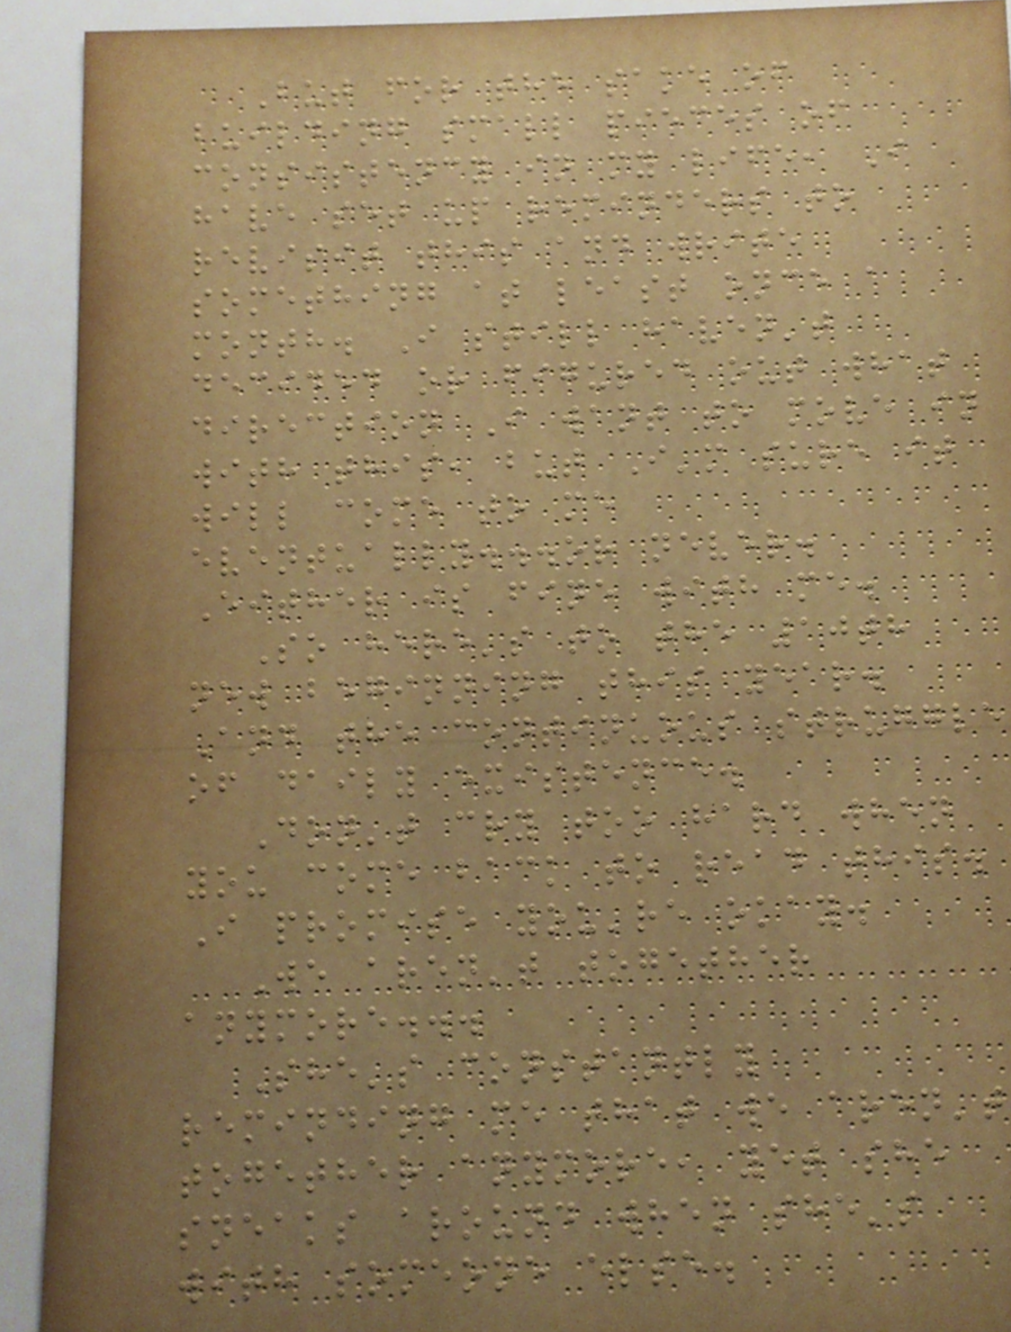But for the sake of
building small pieces of
consistency in my life, I
have set up reminders to
revisit this and write
something at least once a
month. I still haven't
decided or figured out what
direction I want to move in
with this, but I'm sure it
will come to me
eventually...or never.
Either is fine with me.
So here's to the 10th
new beginning this year.
And the continuous struggle
of daily existence.
Don't cry too hard when
you come back to read this.
I promise you're okay.
We aren't together
anymore...
She's constantly
reminding me that we aren't
together anymore, yet she
sneaks around when she's
with someone else.
